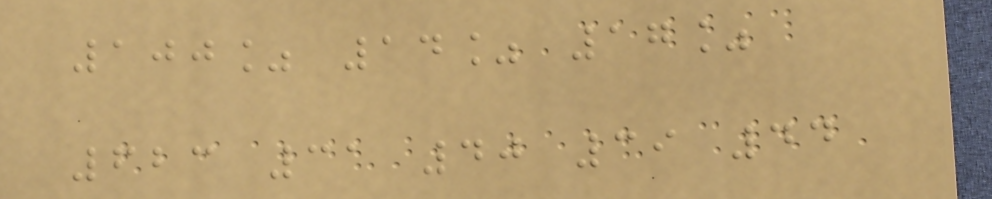100% 14% 17%
623 31 40 39 44
